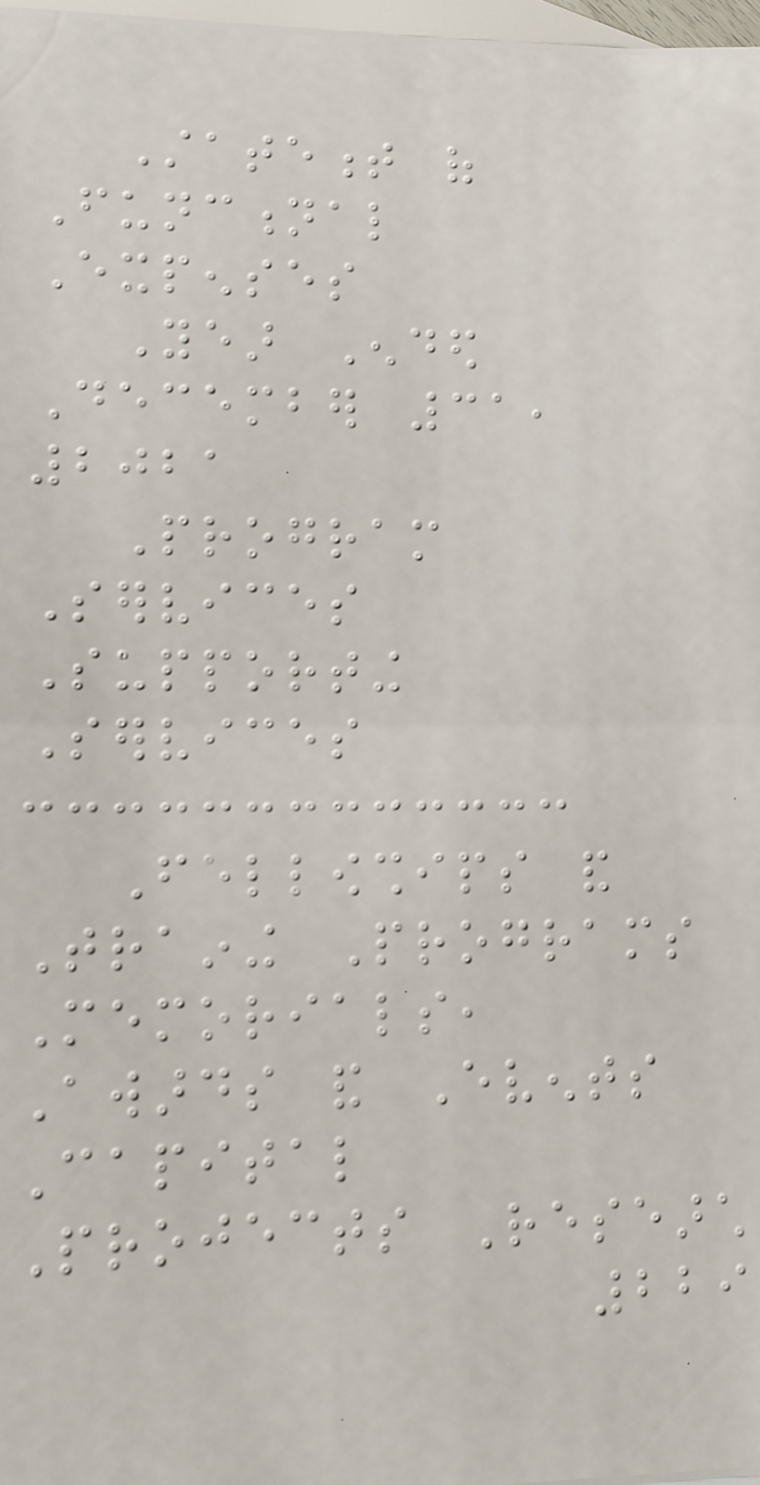Statement of
Functional
Expenses
Year Ended
December 31,
2021
Program
Services
Supporting
Services
Fellowships and
Training Programs
Memorials,
Awards and Events
Capital
Projects Research
229
